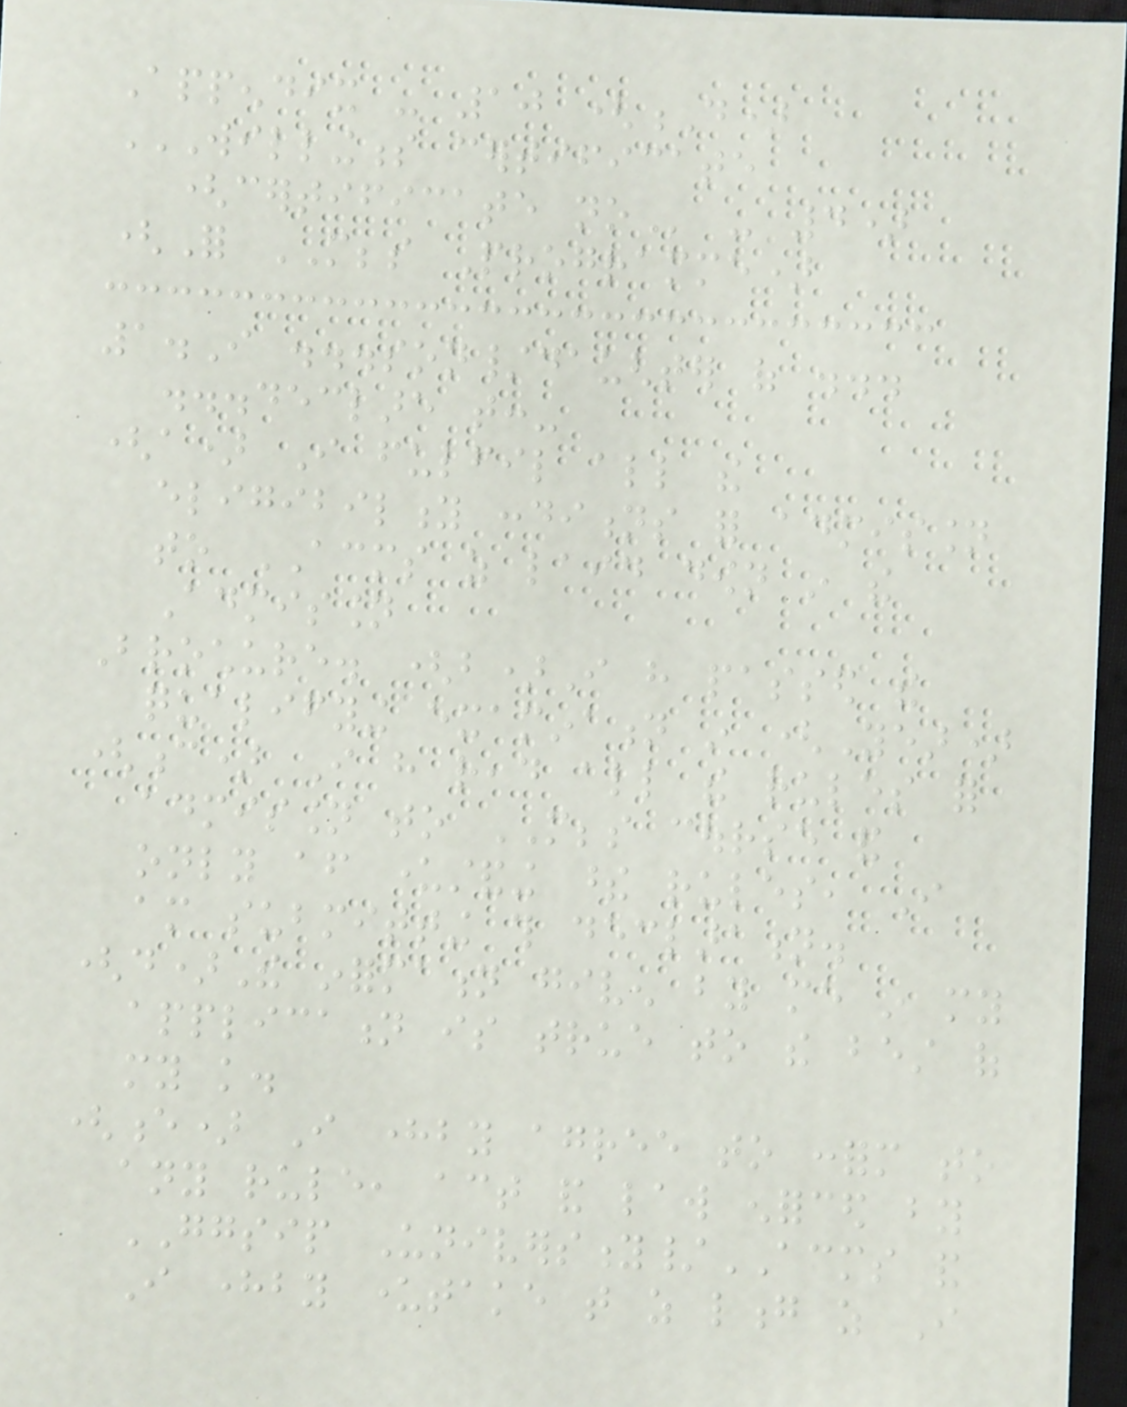Appendix - 10 (D)
WILLINGNESS CERTIFICATE
(CERTIFICATE NO - 4)
(For MBBS Programme)
1.I ...son/daughter of ...
...declare that:-
(a) I fulfil all the
eligibility conditions for admission
to ACMS as laid down in the
Admission
Brochure. (b)I have passed the
qualifying examination in (Year)
(c) I have read all the rules for
admission to MBBS course and
only after understanding these rules, I
am submitting this declaration.
(d)The information given by me in my
application is true to the best of
my knowledge.
(e) I hereby agree to conform to
any rule, act and law enforced by
GGSIP University/ACMS and
I hereby undertake that as long as I
